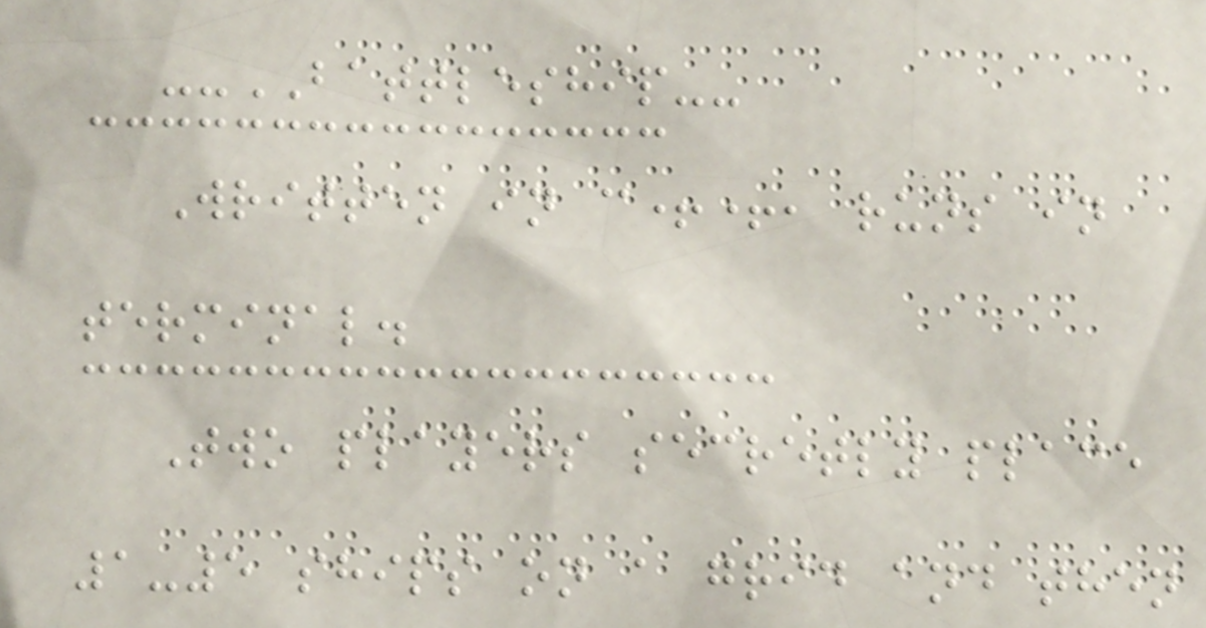--BATTLESHIP--
Written in c++, runs in
terminal.
Two players secretly place
1-5 ships on a grid and then
